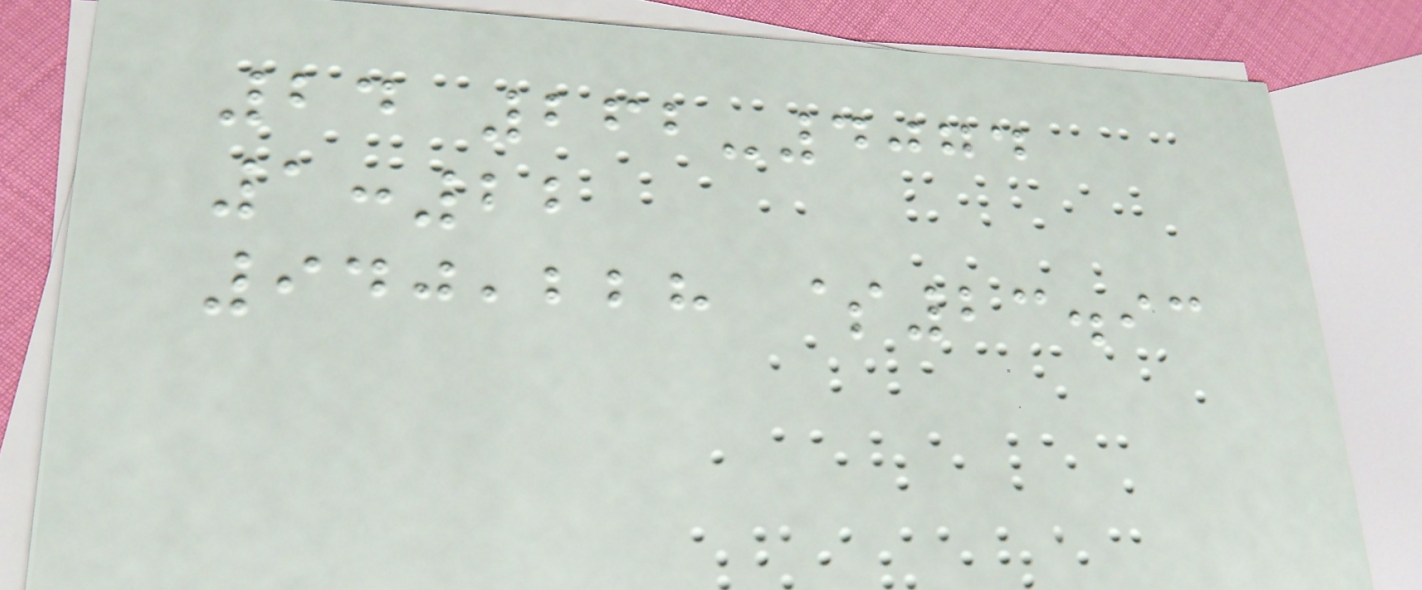24 262-4074
1:22
940,228 $23.93
